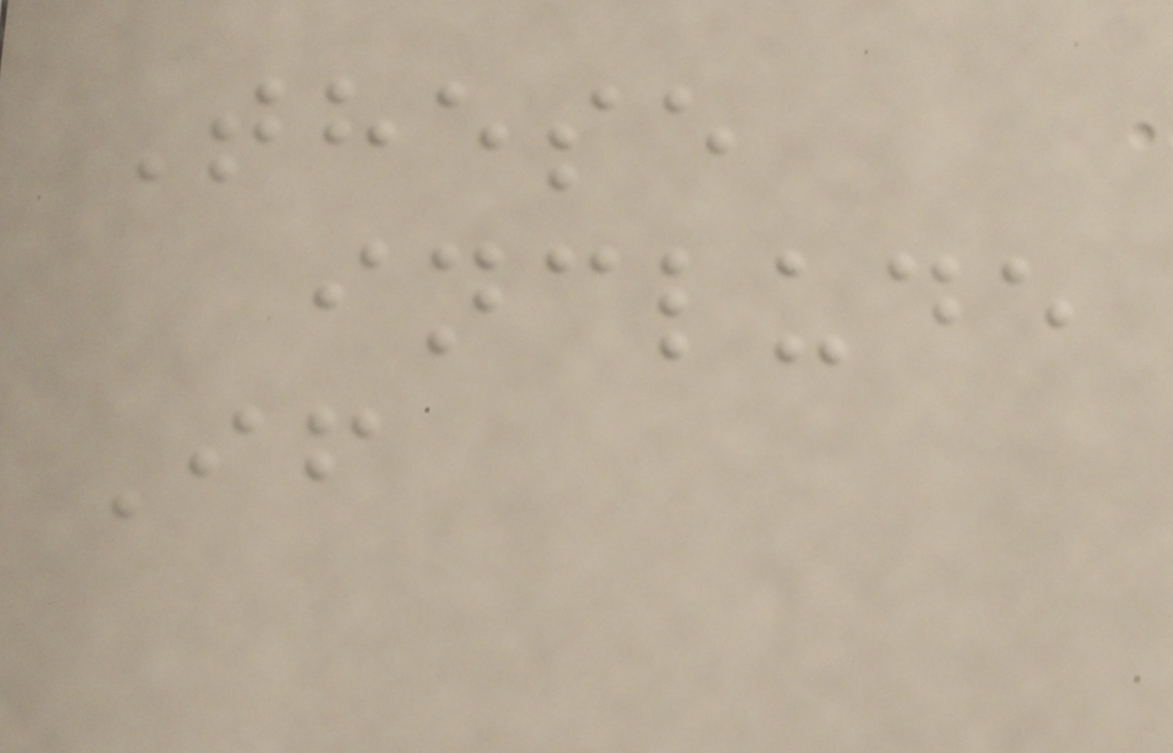These
include
If
